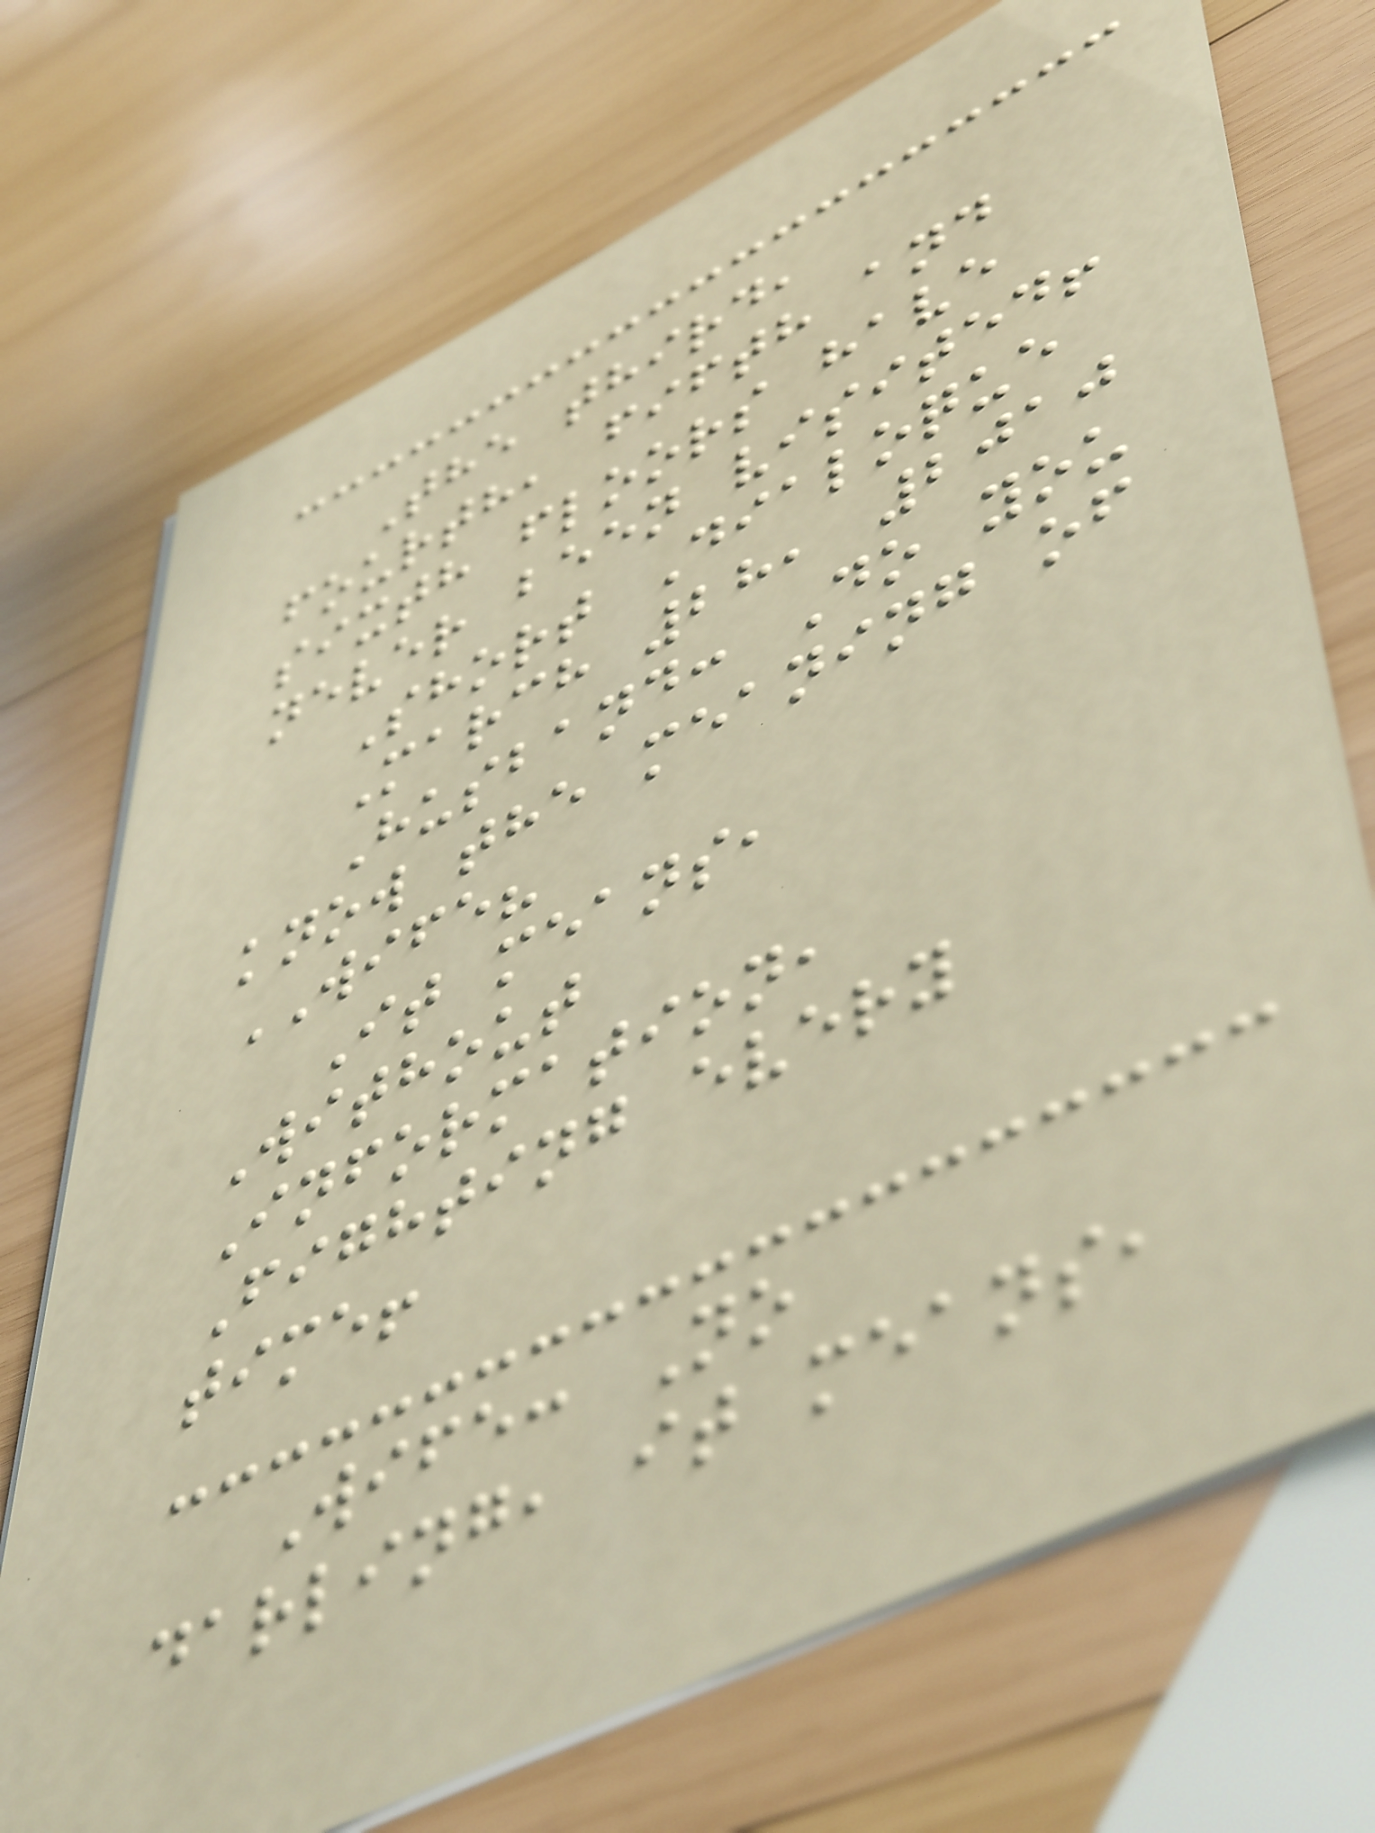The third,
fourth, fifth and
sixth floors have
never been visited!
Short Dialoque
March 28, 2010
Husband: Do you
know the meaning of
WIFE?
It means,
Without
Information,
Fighting every
time!
Wife: No
darling, it means,
